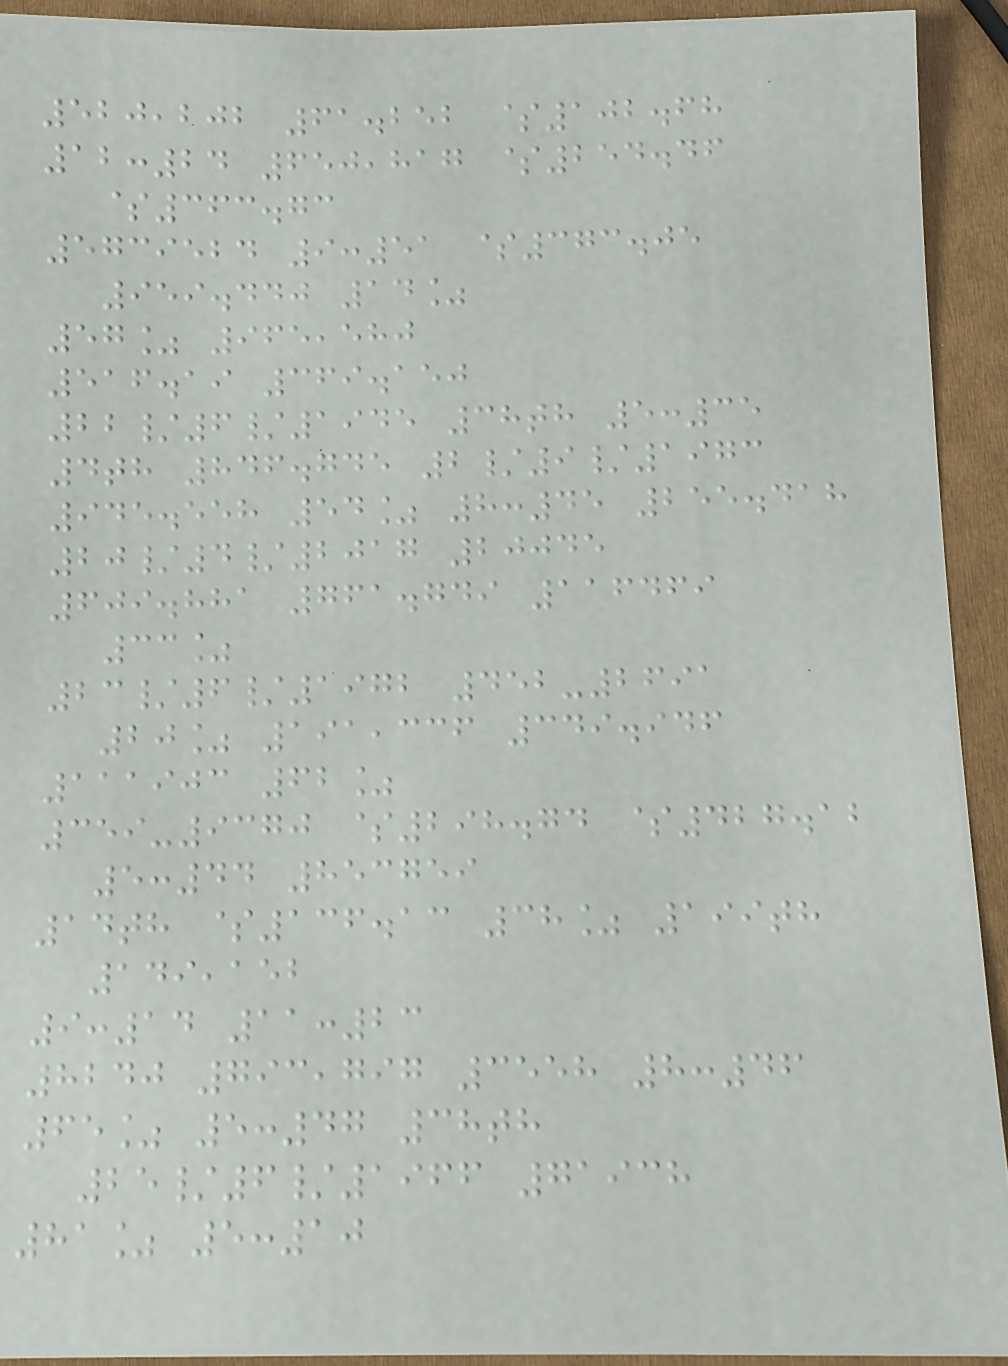520,202 61.252 $102.68
12:24 650,817 $254.46
$363.73
5739524 9:51 $373.05
959.440 14%
57% 965,580
516.19 369.150
22/6/1945 38th 5:35
4th 846.745 2/9/1973
945.558 54% 8:45 255.418
20/4/2017 20045
609.881 761.749 116469
33%
23/6/1972 452-2691
20% 191,336 349.946
111903 62%
359-9370 $298.74 $427.12
5:44 853759
14th $136.13 38% 199th
149,152
9:14 11:23
8240 793,797 3558 8:46
65% 5:47 38th
25/6/1966 71938
81% 5:10
